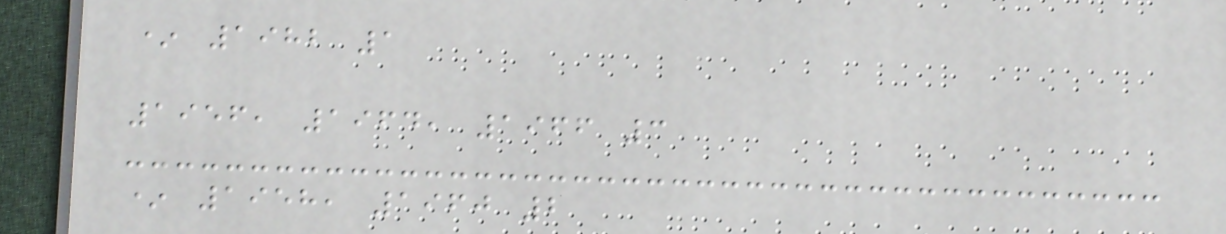* 1982 1
1956, 1964, 1966 3
* 1958, 1960 2
